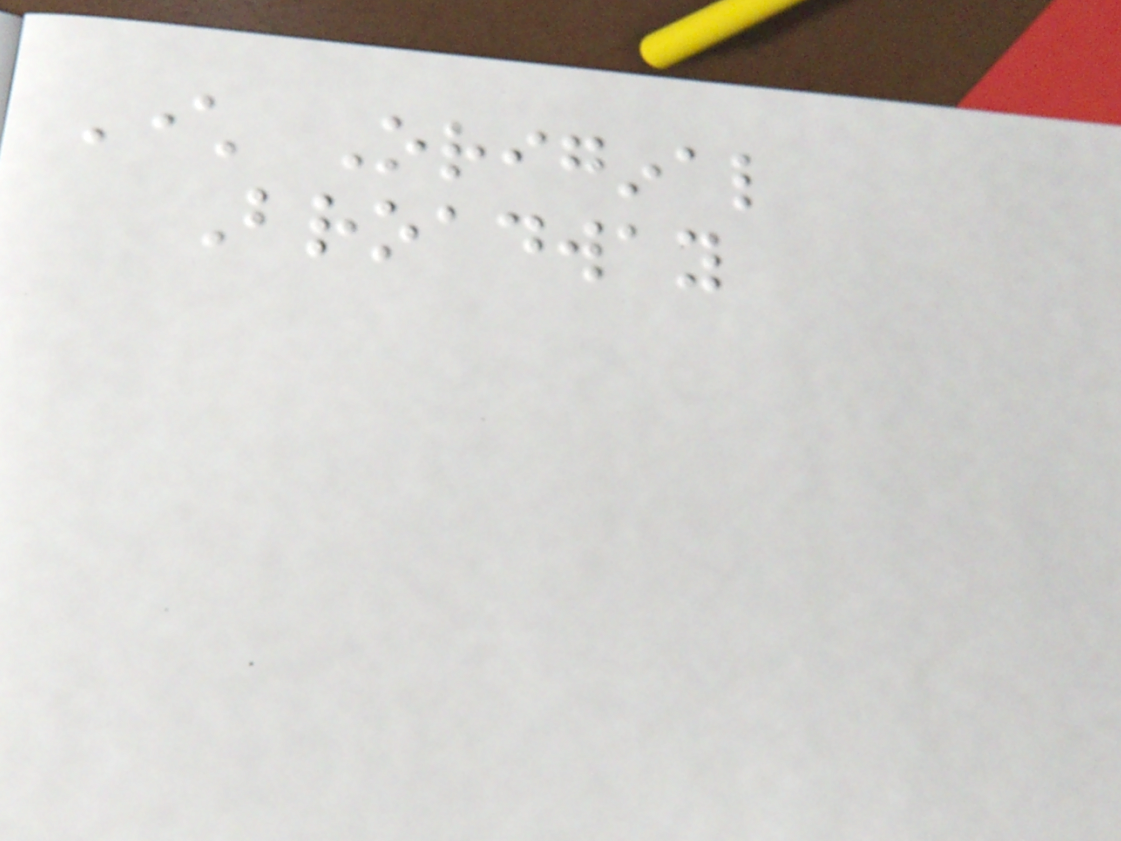Character Original
Broadway
